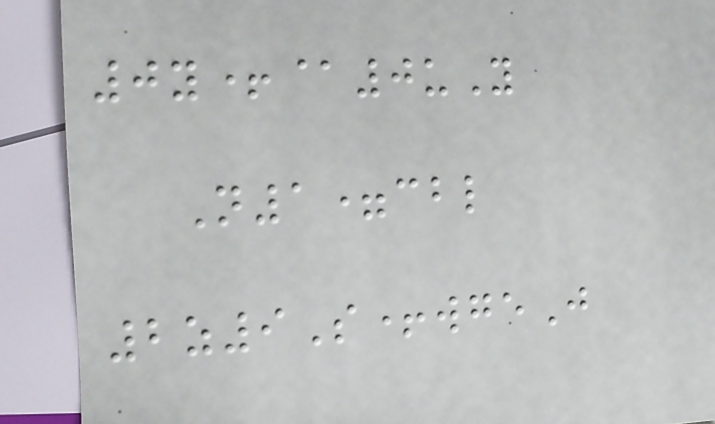0y+@0uY
N1=cbl
2z9S+wgeJ
